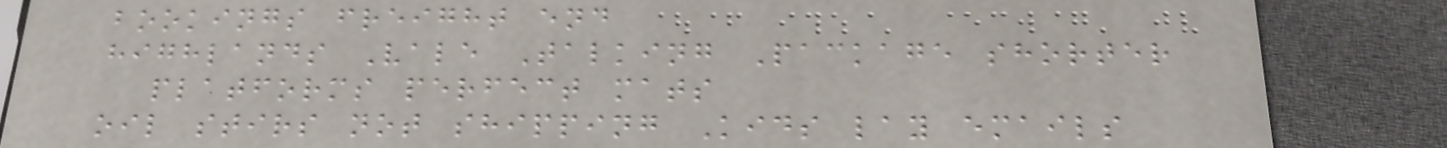bookings freight end
highlands Vale Talking Package shorter
platforms perfect mats
oil stirs not shipping Kids lay emails
